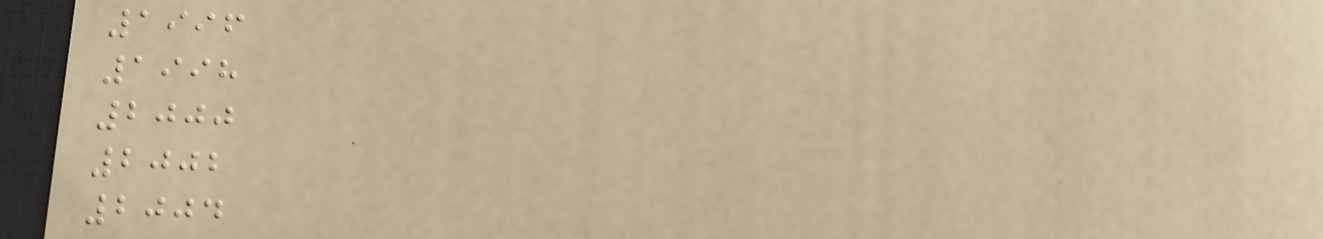1996
1998
2000
2002
2004
